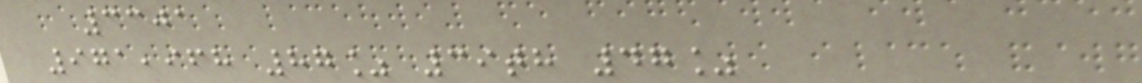3301
971,968 87% 39th 47%
